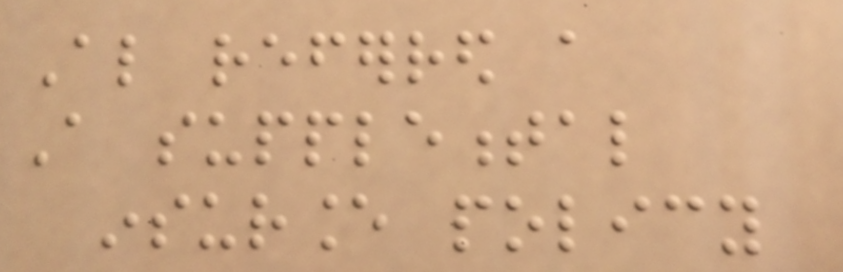Also referred a
A supplemental
insurance policy
